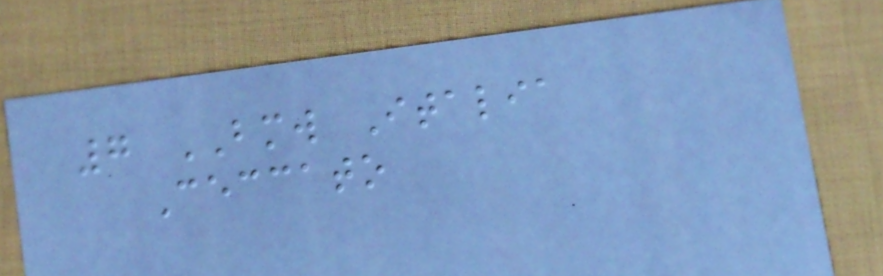7 BMW Italia
Ceccato
